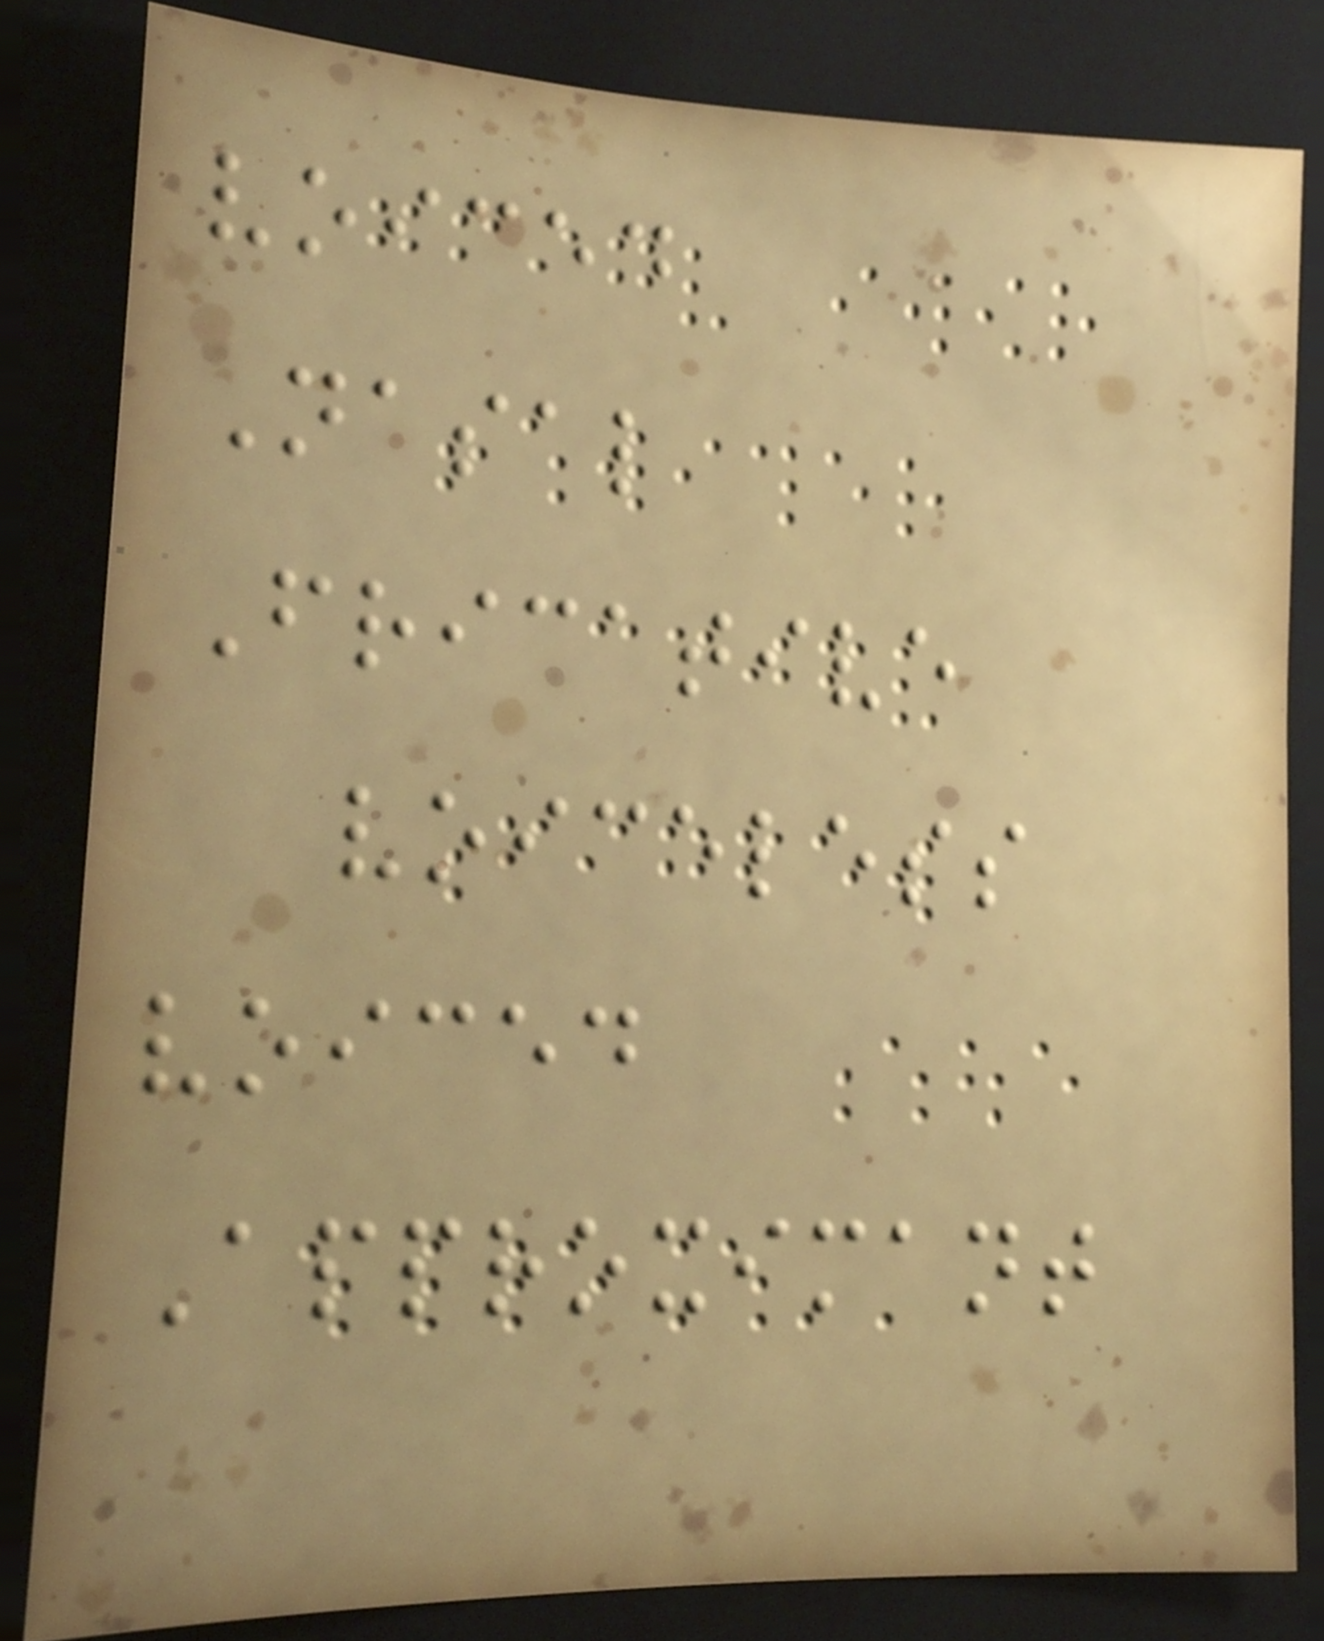voiced
Nasal
Fricative
voiceless
voiced
Approximant
